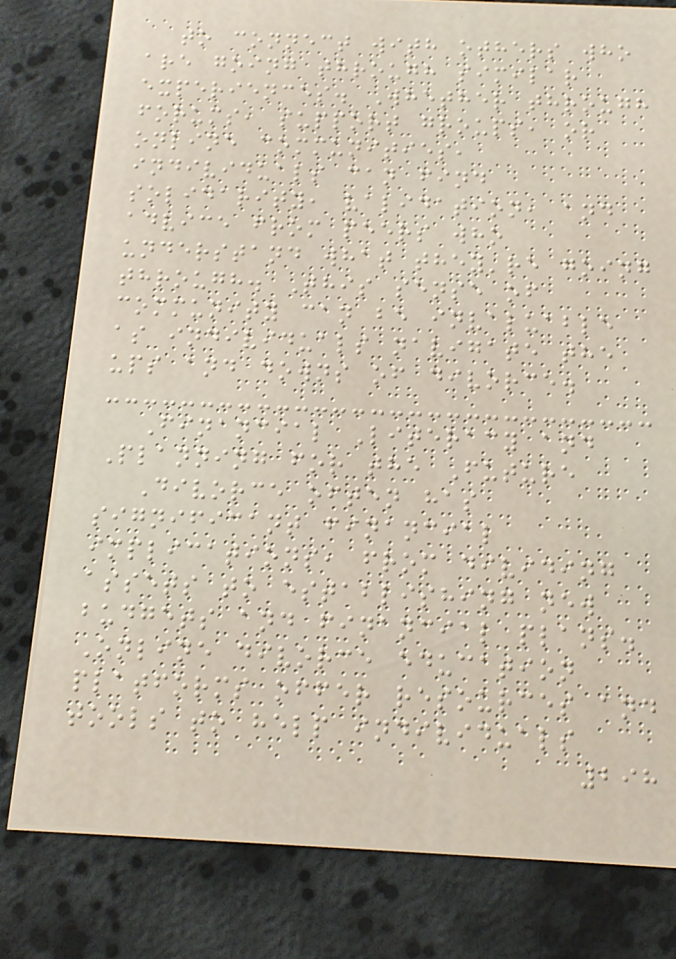to connect with others who
are going through similar
experiences. Whether through
forums, support groups, or
online communities,
individuals can find
solidarity, validation, and
advice from peers who
understand what they're going
through. This sense of
community can be invaluable
as individuals navigate the
ups and downs of divorce.
Financial Literacy and
Planning for the Future
Divorce often has
significant financial
implications, from dividing
assets to establishing new
budgets and financial plans.
Online divorce education
platforms offer resources and
tools to help individuals
298
